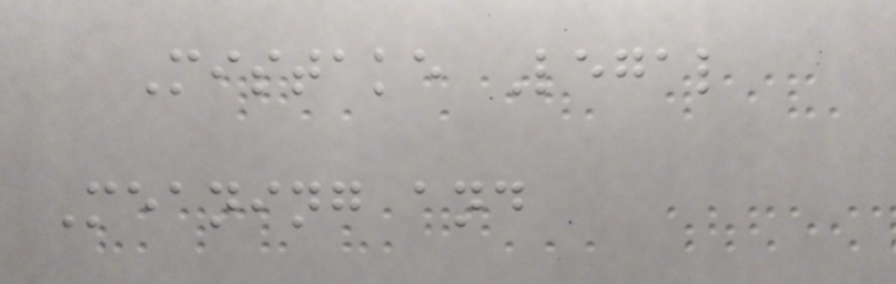Mistake Legal
Meaning and
